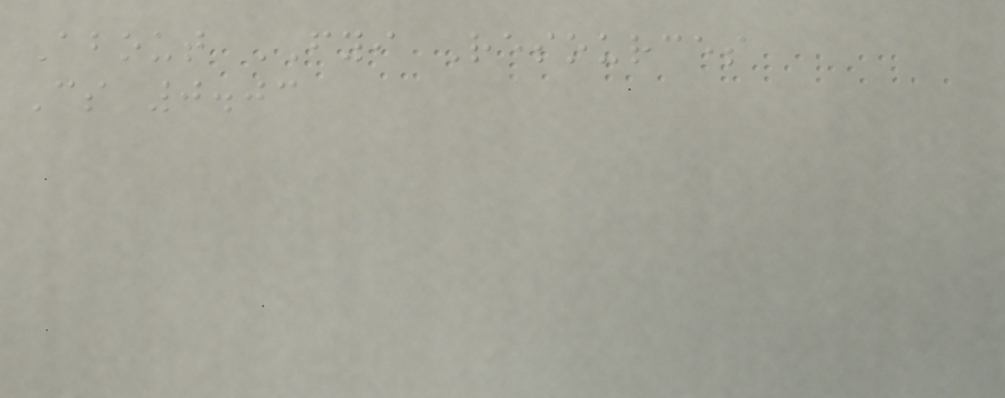About FYI Resources
Cs 0.03
